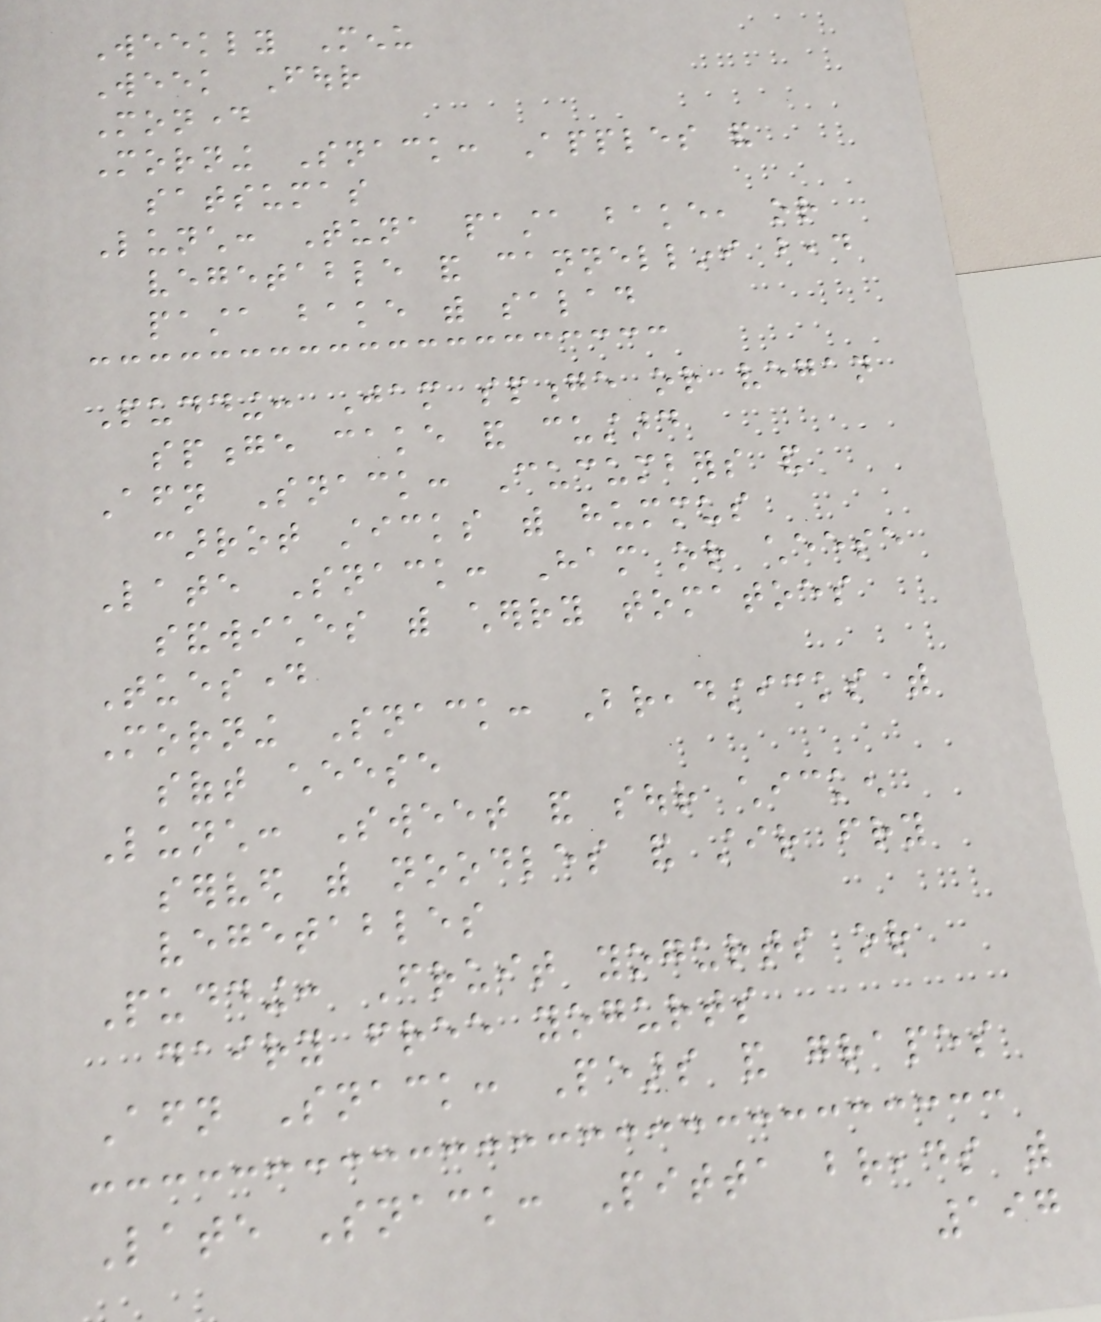Weekly Menu
Week Four
Monday
Morning Snack: Apples and
satsumas
Lunch: Tuna pasta bake, or
vegetable and cannellini bead
pasta bake with salad
Pudding: Jam sponge or vegan
sponge cake and custard
Afternoon Snack: Cucumbers and
carrot sticks with hummus
Late Snack: Ham or cheese
sandwiches with cherry tomatoes
Tuesday
Morning Snack: Breadsticks with
soft cheese
Lunch: Sweet and sour chicken
served with noodles and stir fry
vegetables
Pudding: Fruit yogurts or
dairy free yogurts
Afternoon Snack: Pears and grapes
Late Snack: Pitta breads with
197
